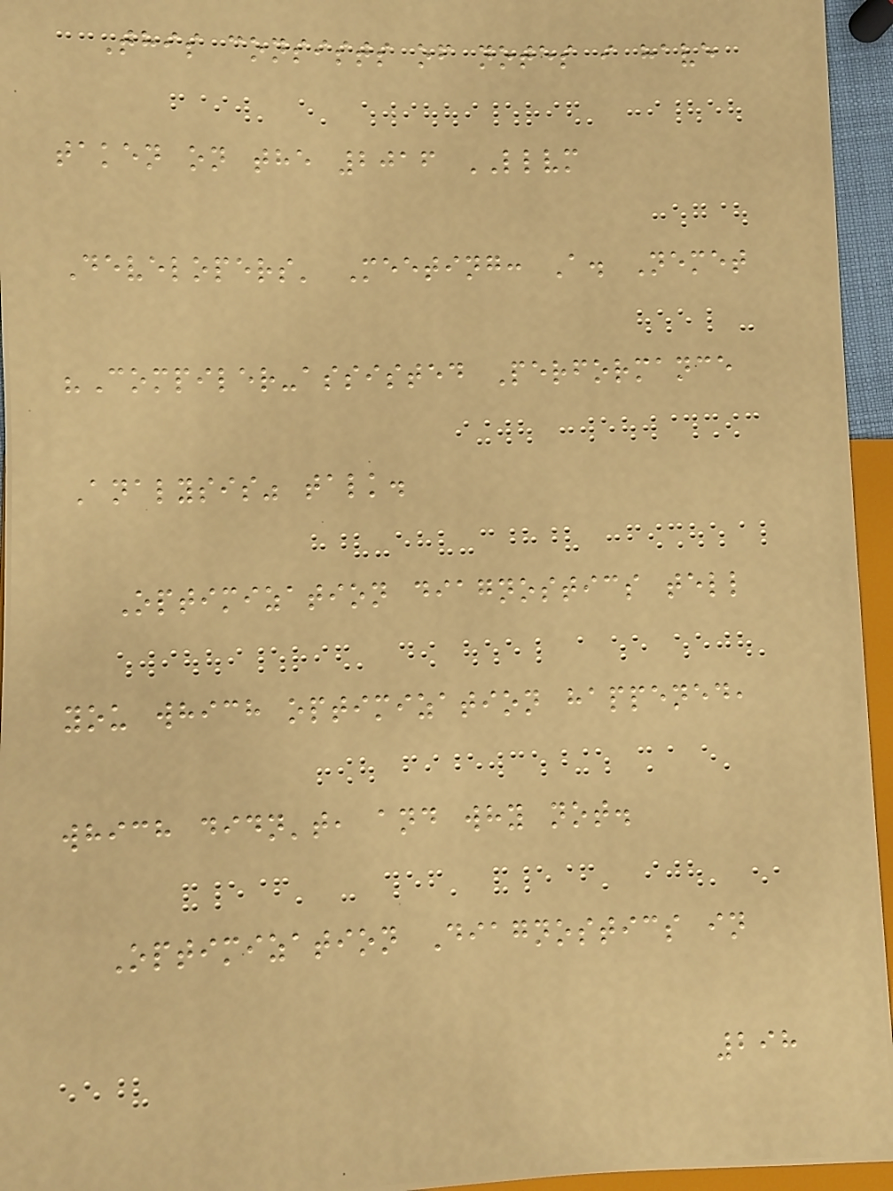This consists of notes i have
taken on the 2016 LLVM
Developers' Meeting: A. Nemet
"Compiler-assisted Performance
Analysis" talk.
Optimization diagnostics tell
you which optimization happened,
which didn't, and why not.
Optimization Diagnostics in
298
